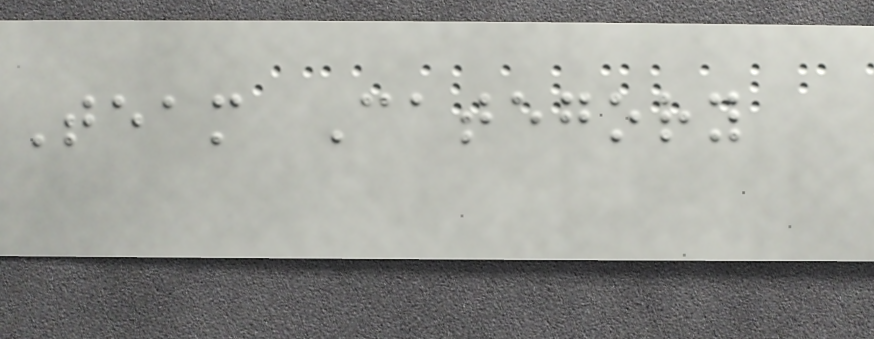Team Category
